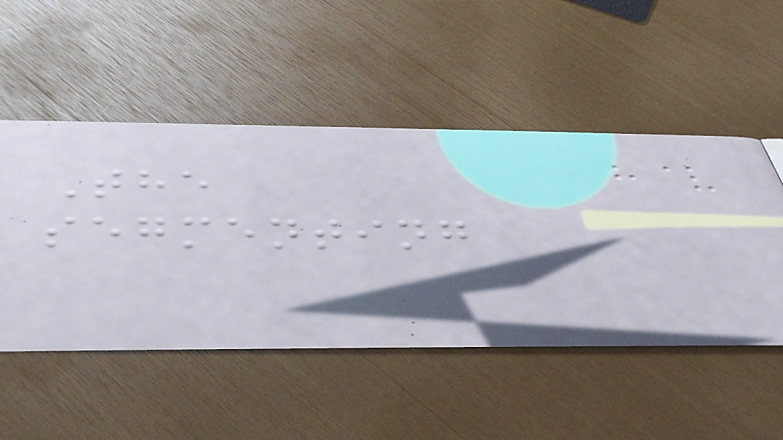The
segmenting
